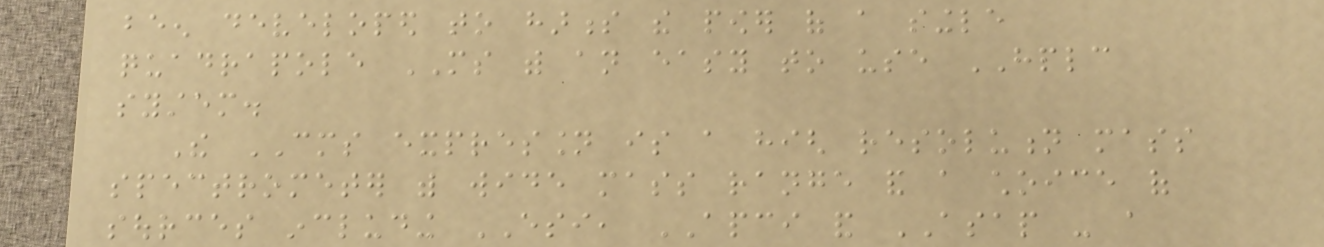been developed to harness the power of a single
quadrapole MS with an easy to use HPLC
system.
The CMS expression is a high resolution mass
spectrometer with wide mass range and a choice of
sources including ESI, APCI and ASAP - a
